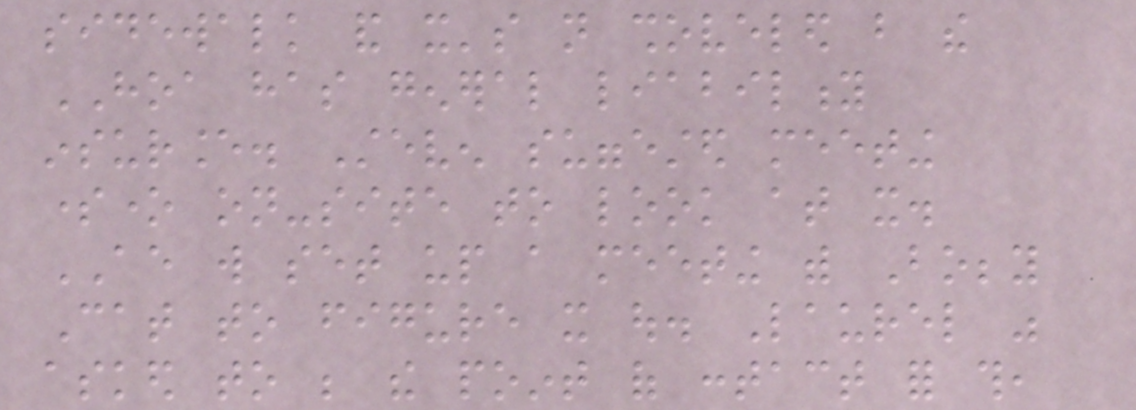sidewalk and it's not shoveled but the
HOA has general liability
insurance. Steven suggested meeting
someone on-site to look at it.
AE will set up a meeting with Bobby
Cat to figure it out. Laurel was
asked to be the point of contact for this,
